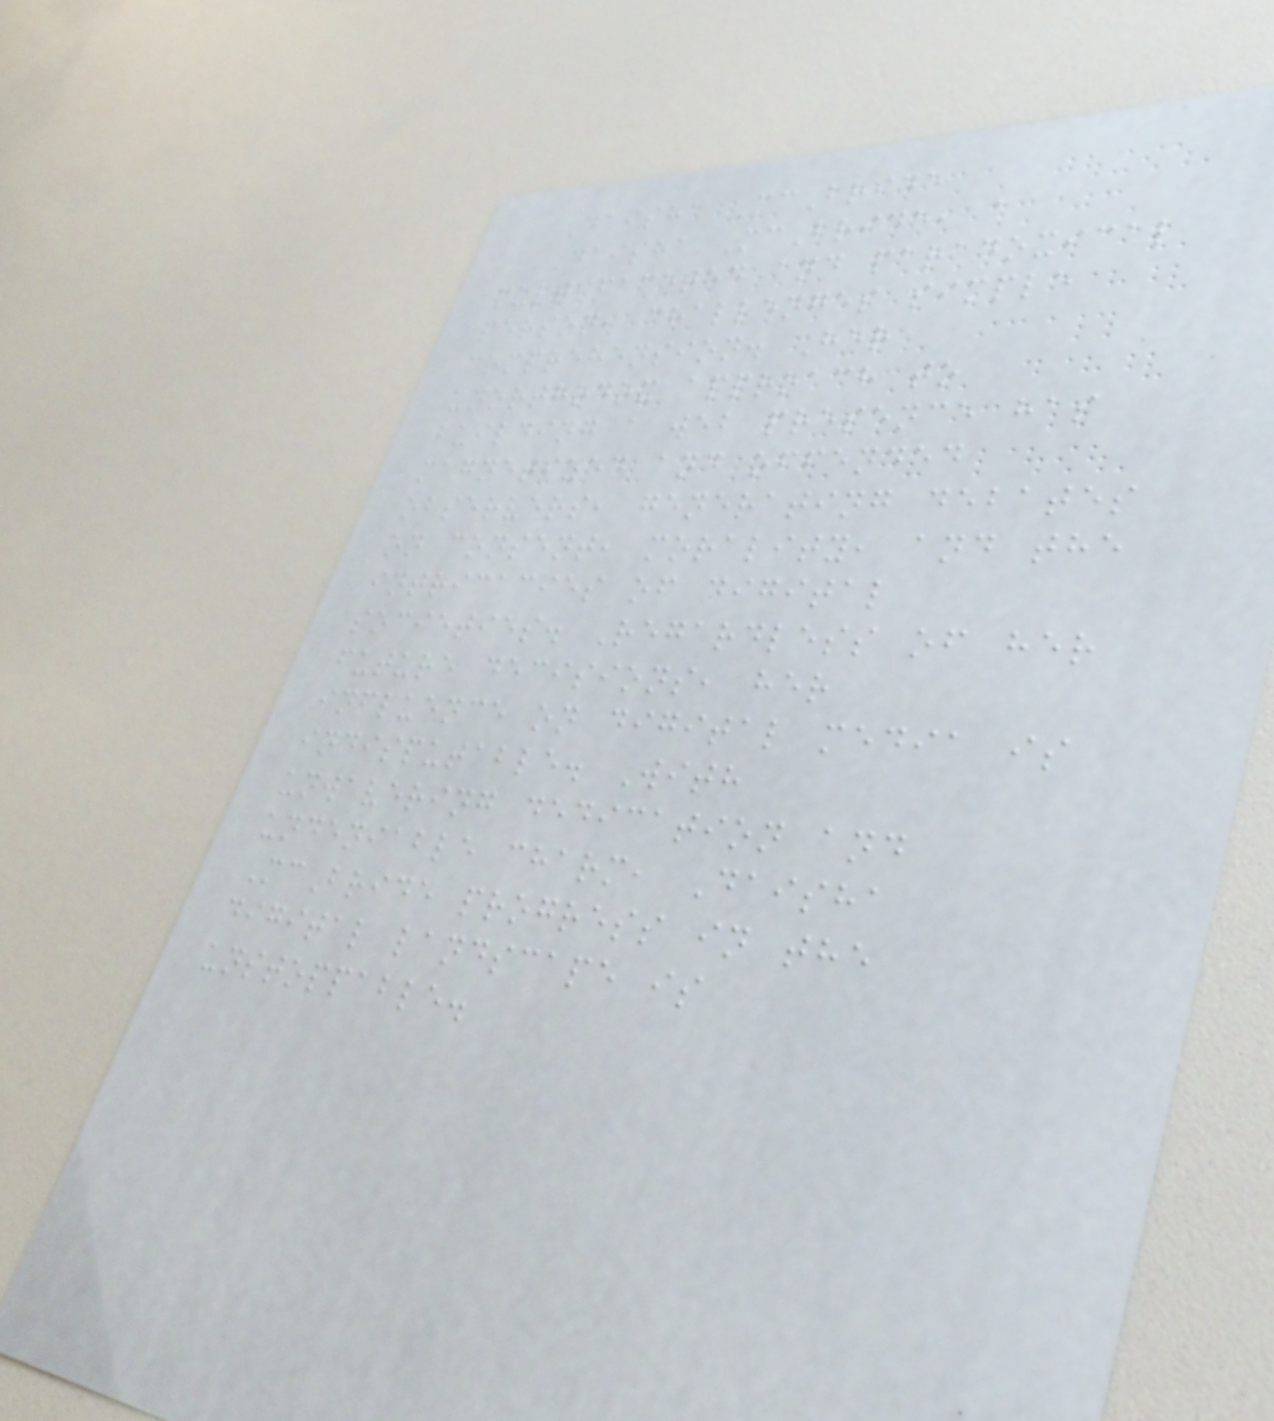Daisha McBride
Daisha McBride, a
multifaceted and paradoxical
person, challenges simple
comprehension. Her
unorthodox approach to
building a web presence has
magnetized and offended
observers, generating debates
on consent, morality, and the
intricacies of digital
societies. Regardless of her
future decisions, her
influence on digital media is
indisputable. With
unwavering dedication and
undeniable charm, Daisha
McBride progress in the
digital landscape is
unstoppable.
